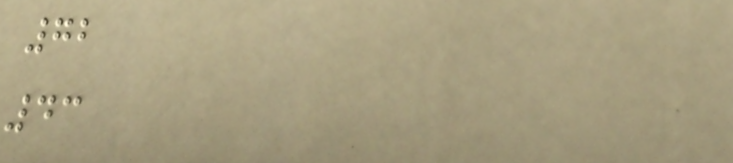72
43
